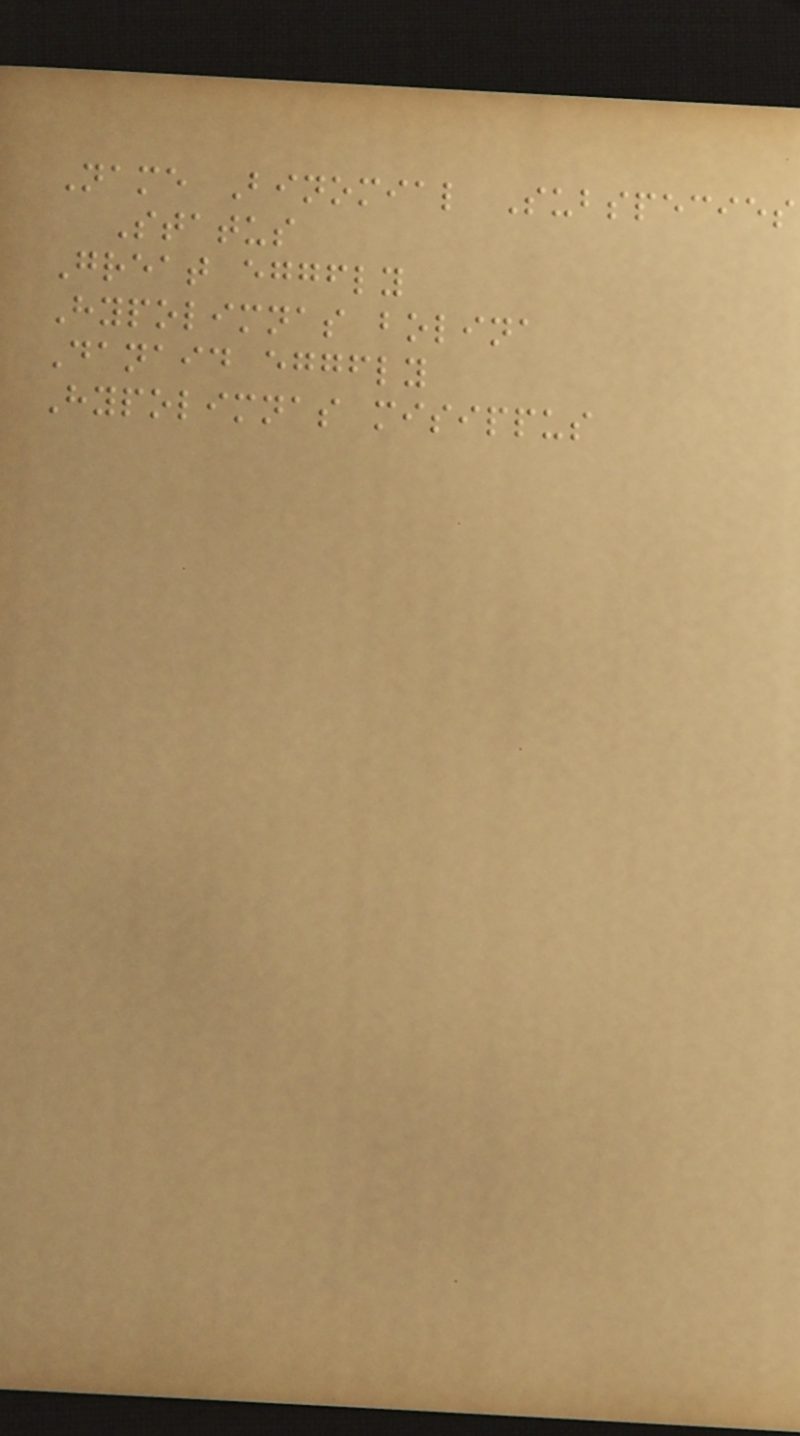Name Binomial Subspecies
Status
Great eggfly
Hypolimnas bolina
Danaid eggfly
Hypolimnas misippus
